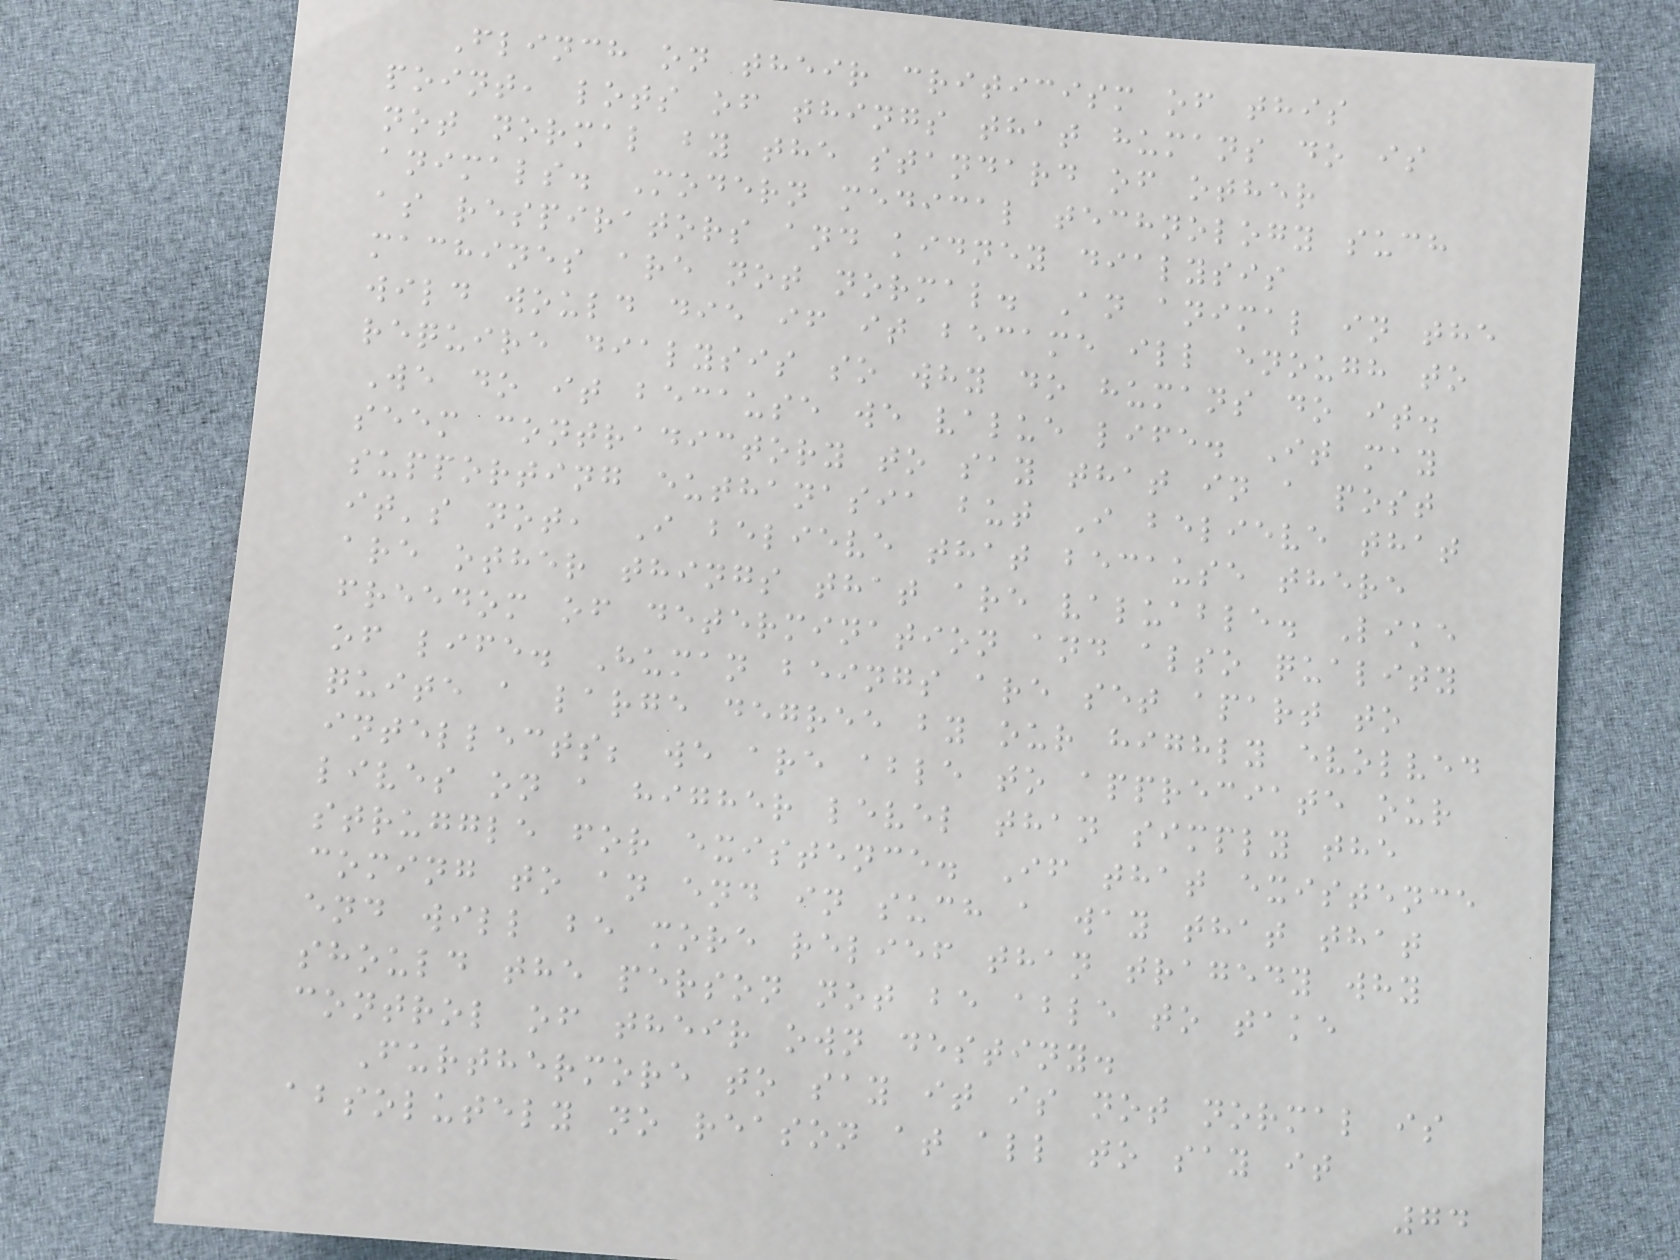Flinch on their criticism of this
point, lots of things that humans do is
not normal by the standard of other
animals. Modern medical technology such
as respirators and kidney dialysis
machines are not normal. An animal in the
wild would die if it became ill enough to
require dialysis so why do humans do it.
We do it because we value life. It may
seem contradictory to say that in a post
supporting euthanasia but I believe that
it's not, I believe that because there
are other things that are valuable. Like
freedom of determination and also quality
of life. Human beings are set apart to
quite a large degree by our highly evolved
intellects; we are able to appreciate our
lives on a higher level than simply the
struggle for existence. If that existence
coming to an end in such a way that that
end will be more relief than tragedy why
should the person not be able to take
control of their own destiny.
Furthermore to say it is not normal is
absolutely no reason at all to say it
74
